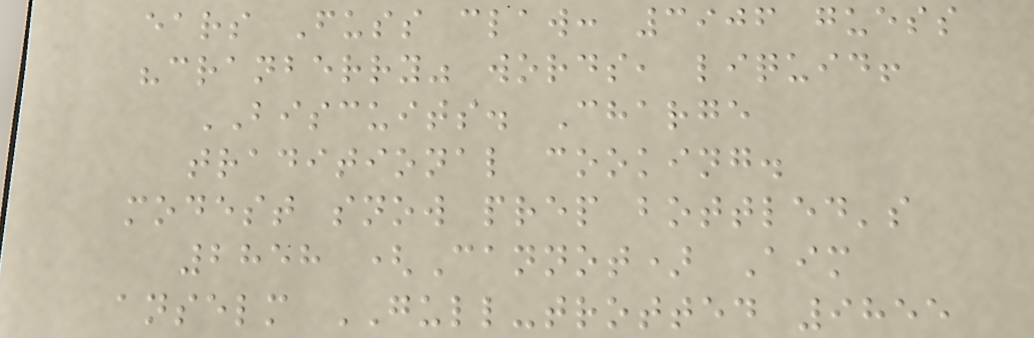ears Fuss claw: 3906 guess
"cranberry" words, liquid!
BISCUITS. Charge
traditional cooking.
modest snow prep bottled's
2858 (Cannot) Aim
anselm GULL-trotted 9855
